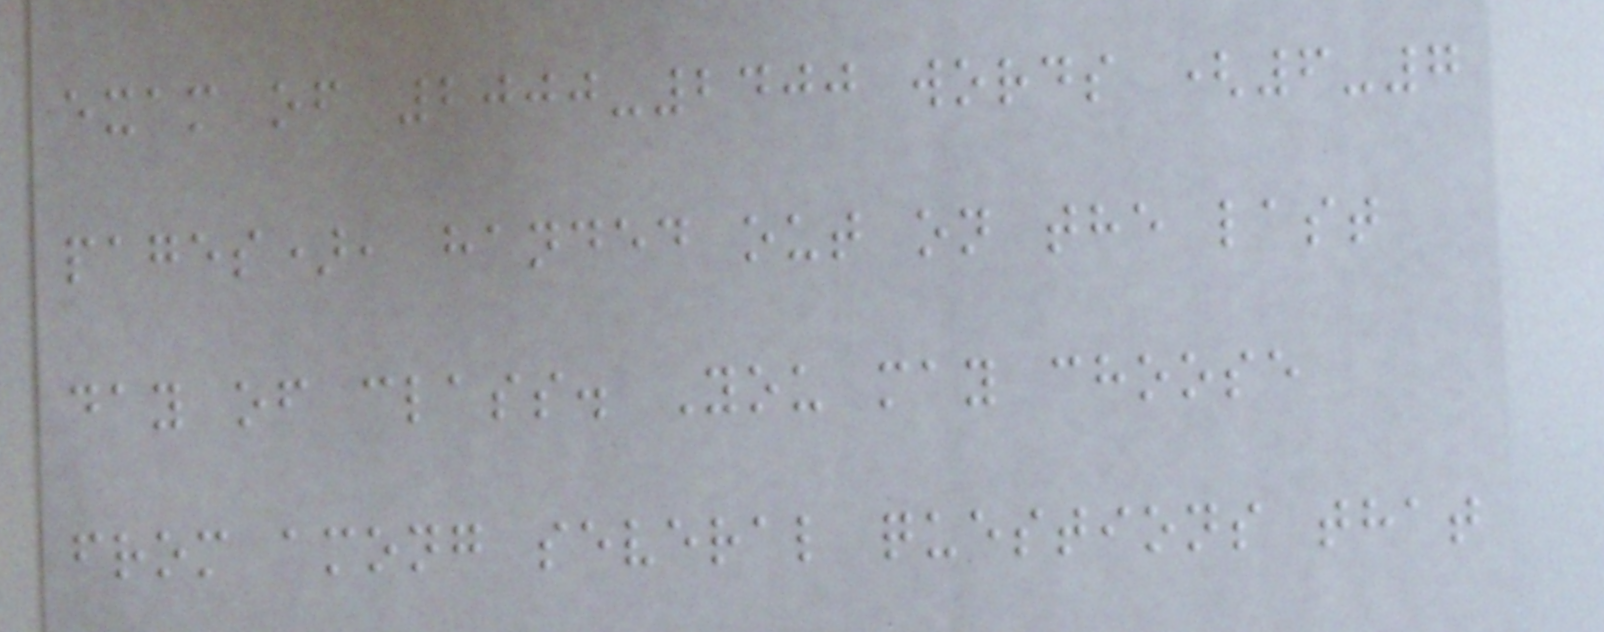exam of 2000-2400 words (6-7
pages), handed out on the last
day of class. You may choose
from among several questions that
